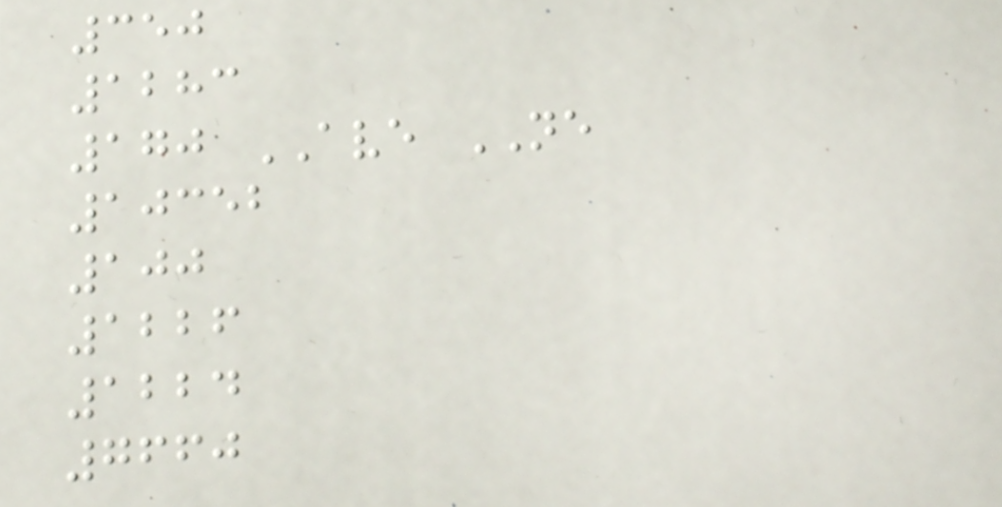350
1283
170 AVE NE
10352
100
1226
1224
7660
